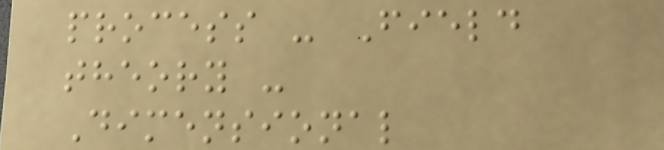process - Field
theory -
Dimensional
